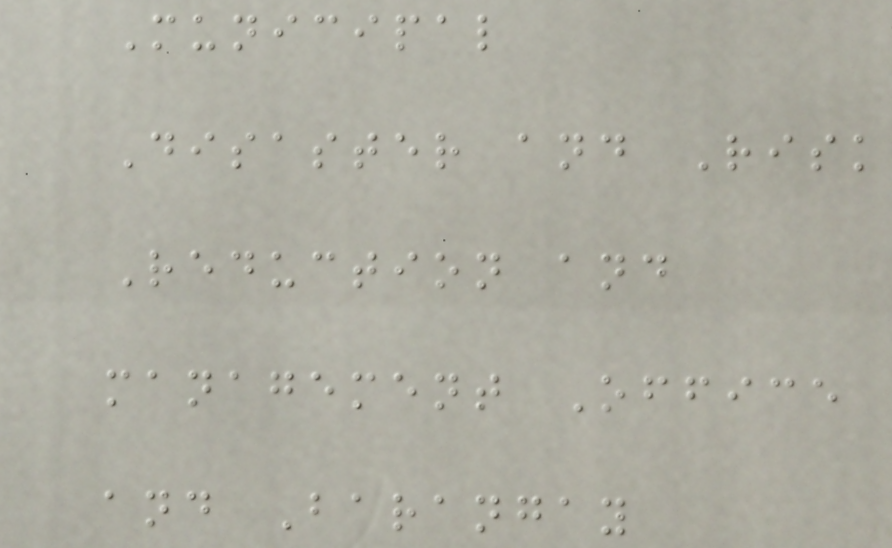Municipal
Disaster and Risk
Reduction and
management Office
and Barangay
